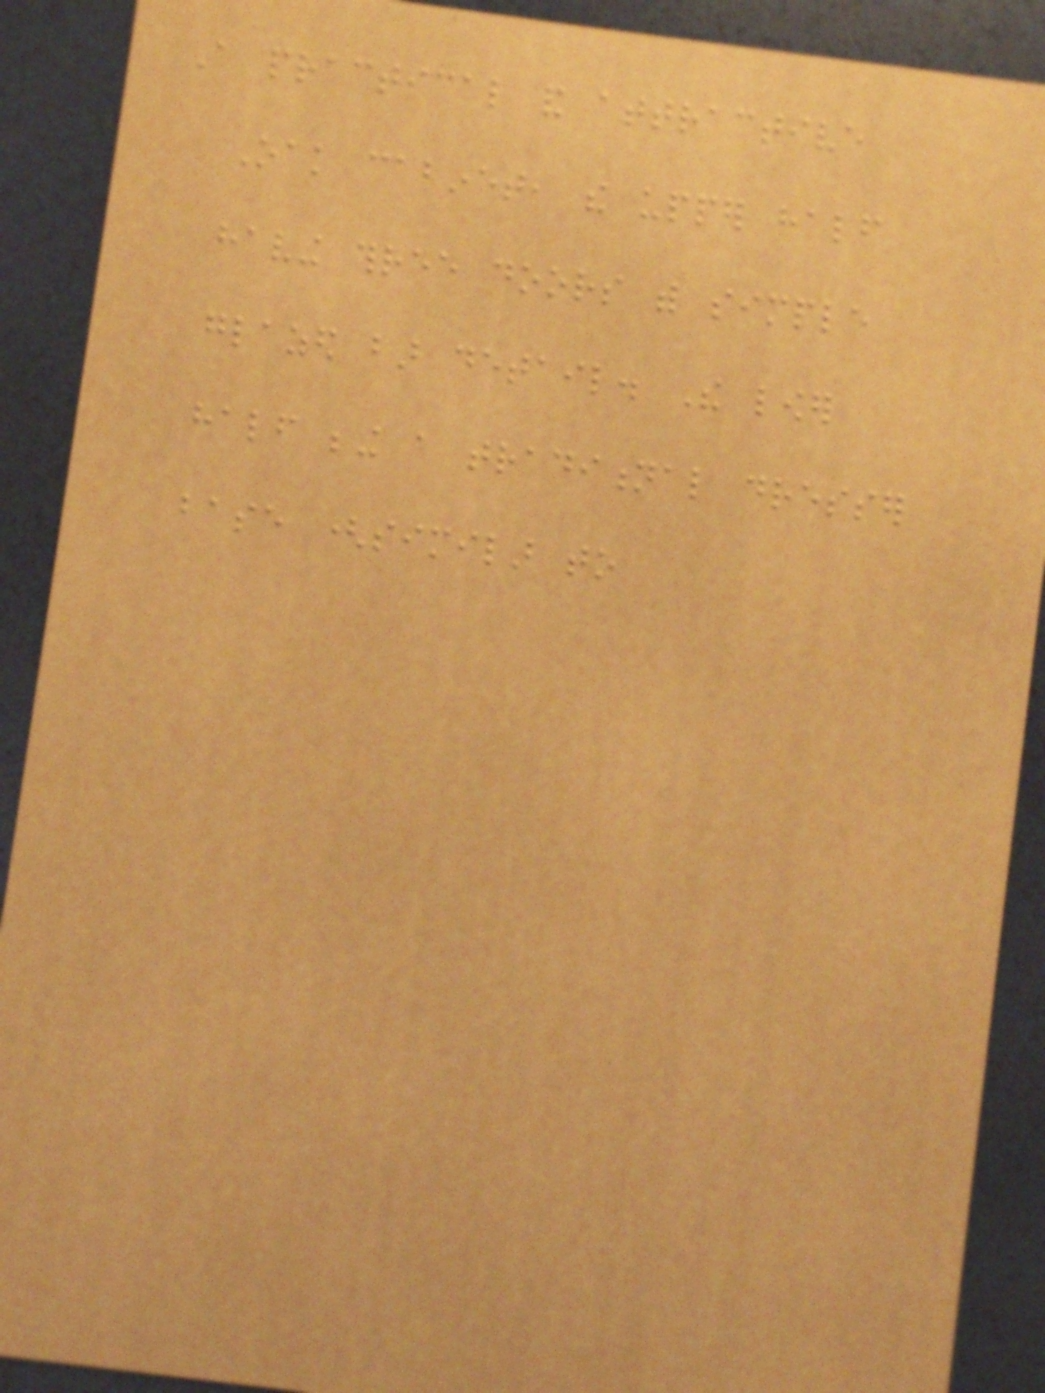A practical and attractive
Oak cabinet, the upper half
having three doors with simple
glazed bar detail. The lower
half being a traditional dresser
base (similar to
